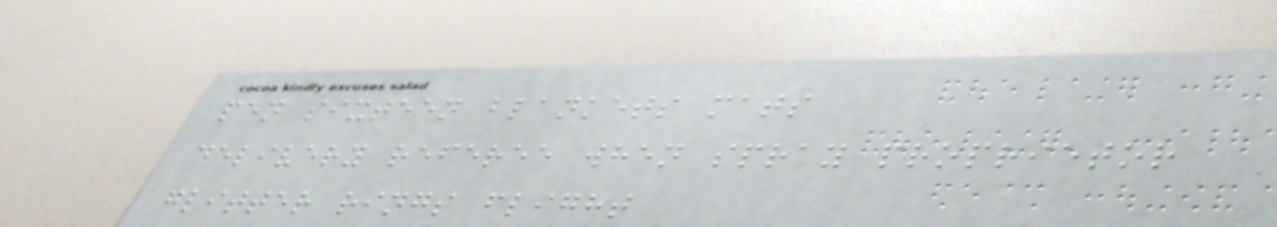pen sixteen blankets mats
delivery referee when spray proprietor
glitter rings flight
